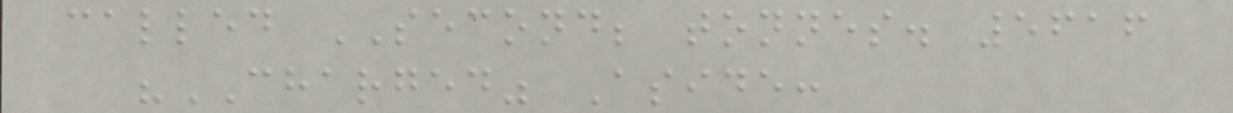called SECOND; tonnes. 5616
"CHARGED" Aside:
